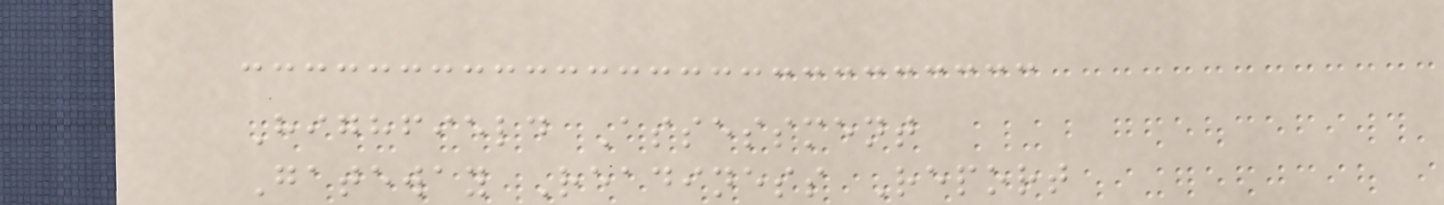Highfield Assessment
Gateway Readiness Report
